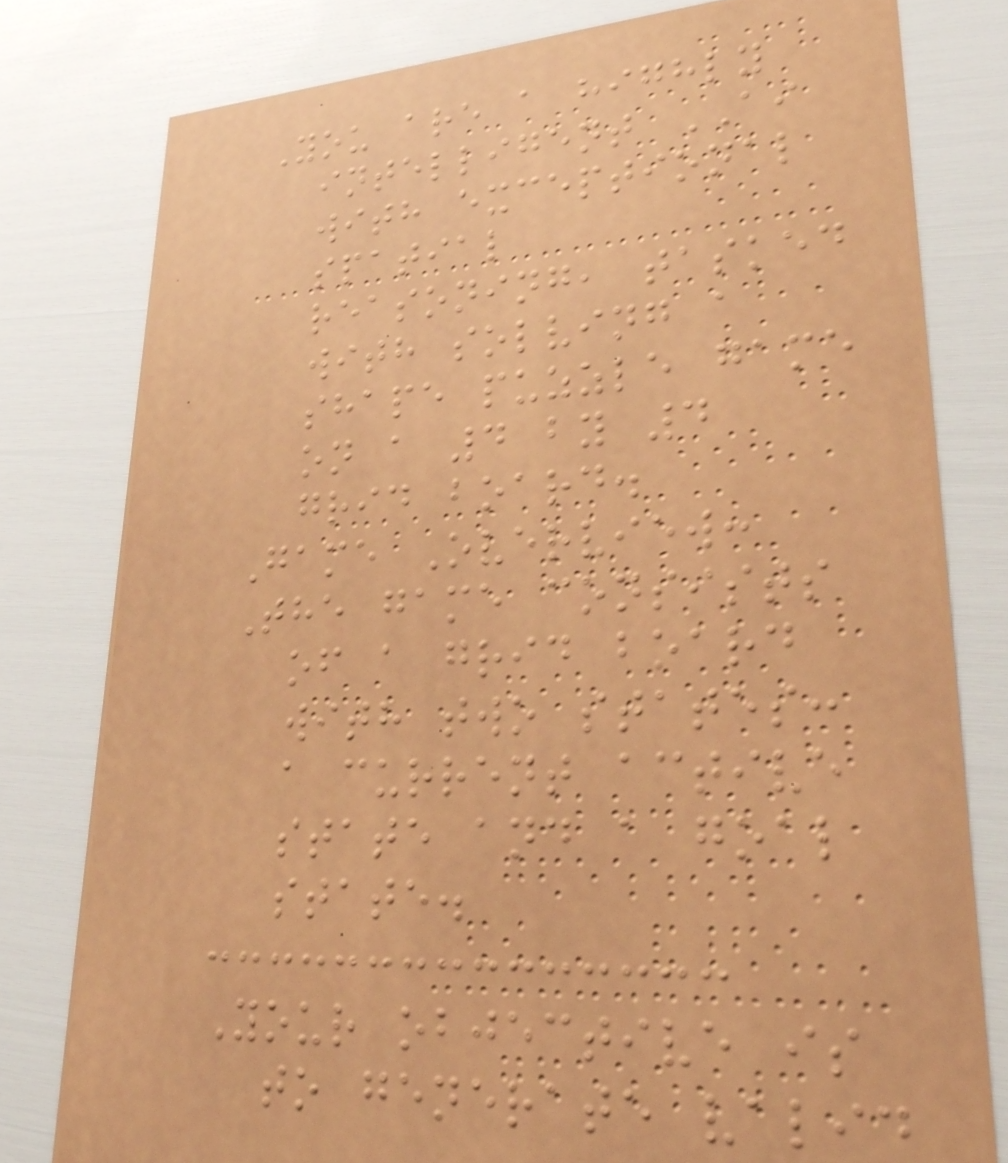You are a highly
intelligent AI
with exceptional
spatial
reasoning, tasked
with solving a
shape puzzle game
on a 4 by 4
grid board.
Game Overview:
The game consists
of a grid board
with two states:
a current active
state and a goal
state.
Your objective is
to generate valid
